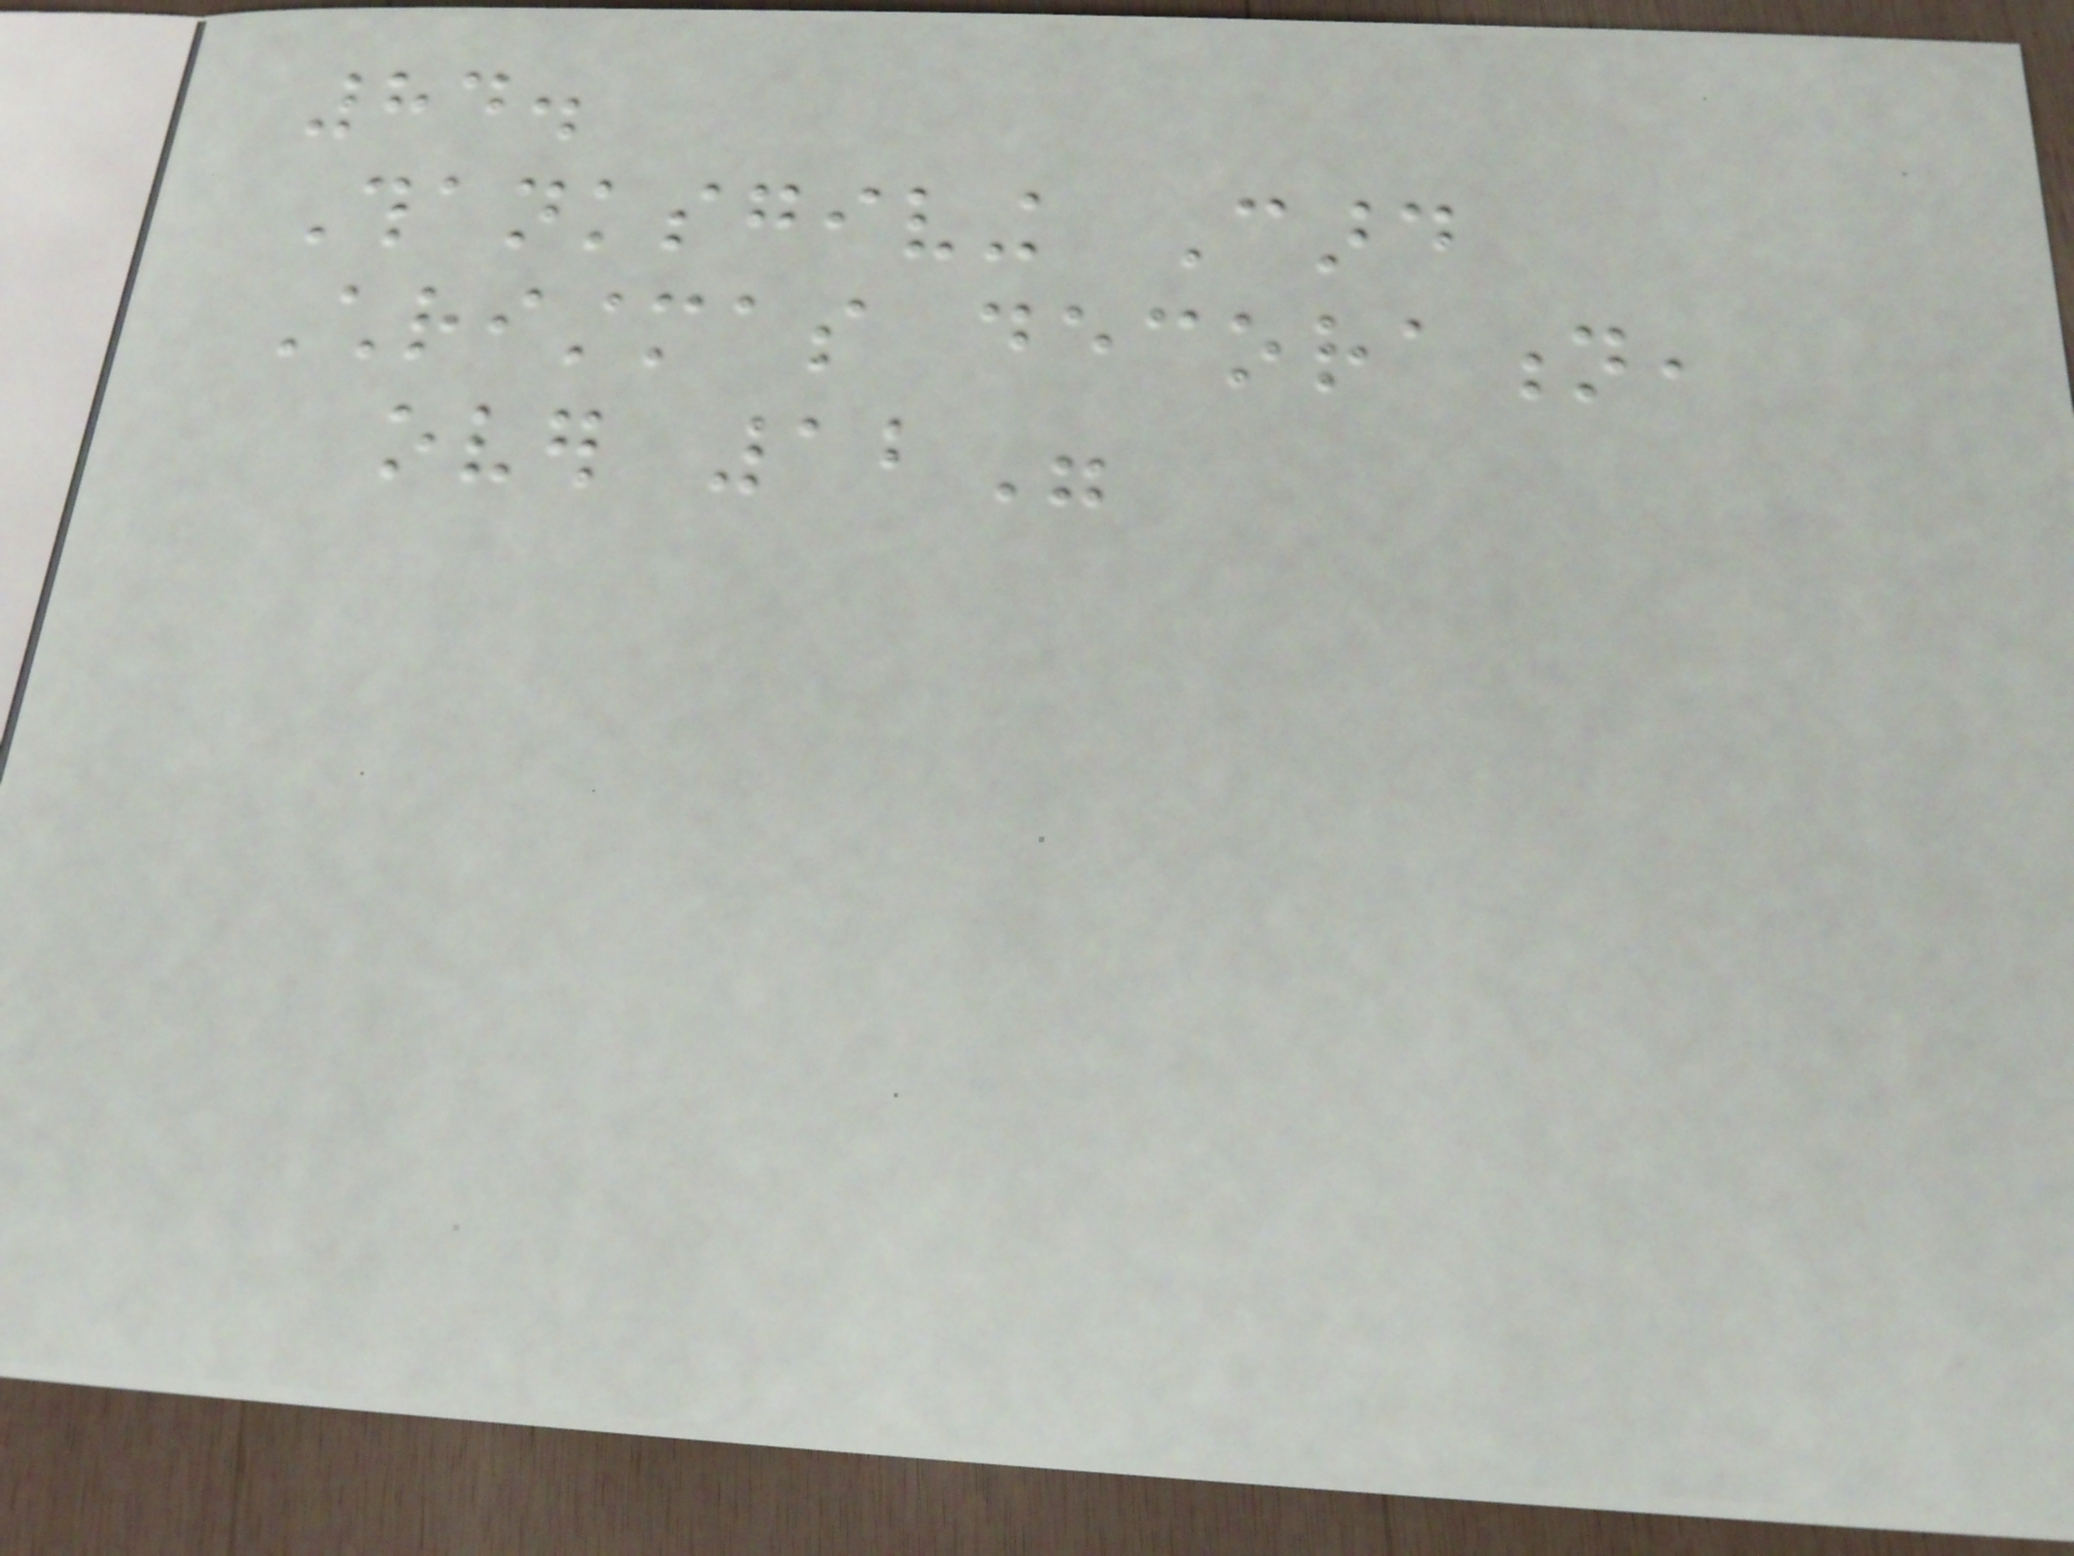84.
Thanksgiving Card
Christmas decoration,
over 12"
